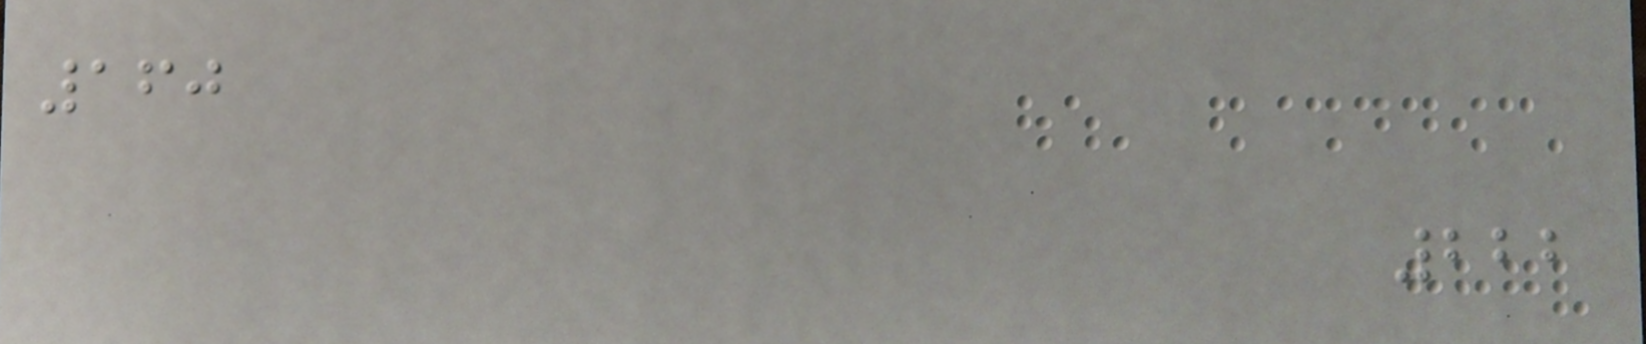160
222
